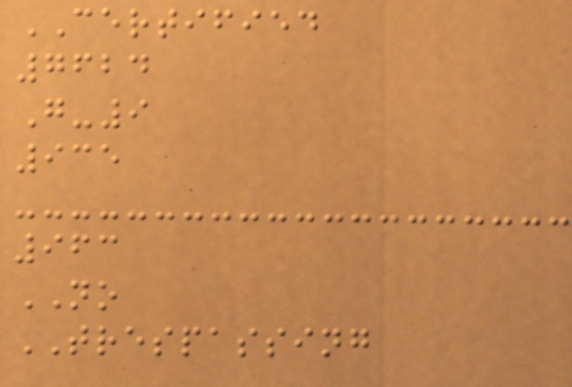CERTIFIED
7624
G-9
935
963
NO
TRESPASSING
